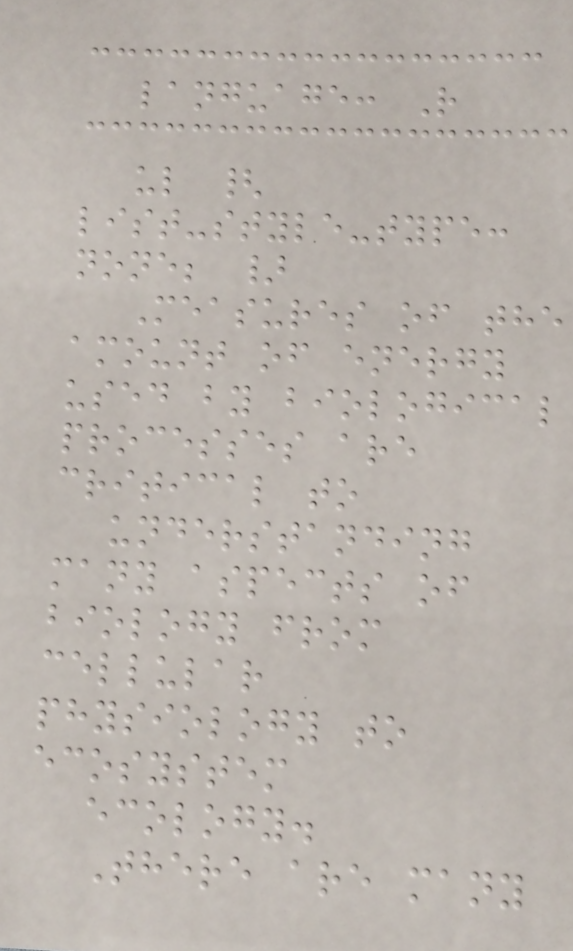language: R
ul {
list-style-type:
none; }
Measures of the
amount of energy
used by biological
processes are
critical to
understanding
many aspects of
biology from
cellular
physiology to
ecosystem
ecology.
There are many
